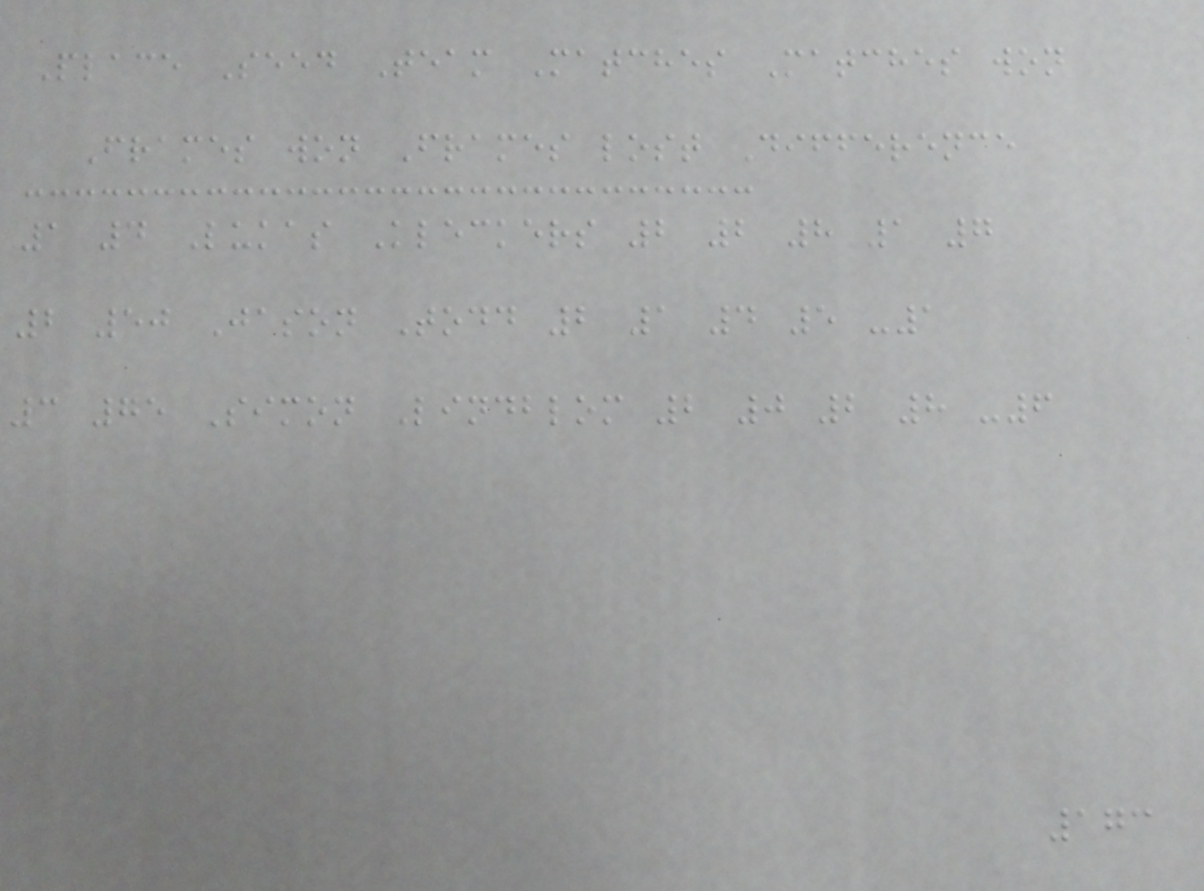Place Seed Team Matches Matches won
Frames won Frames lost Difference
1 4 Lukas Kleckers 2 2 8 1 7
2 50 Jason Todd 2 1 4 5 -1
3 75 Simon Lindblom 2 0 2 8 -6
173
